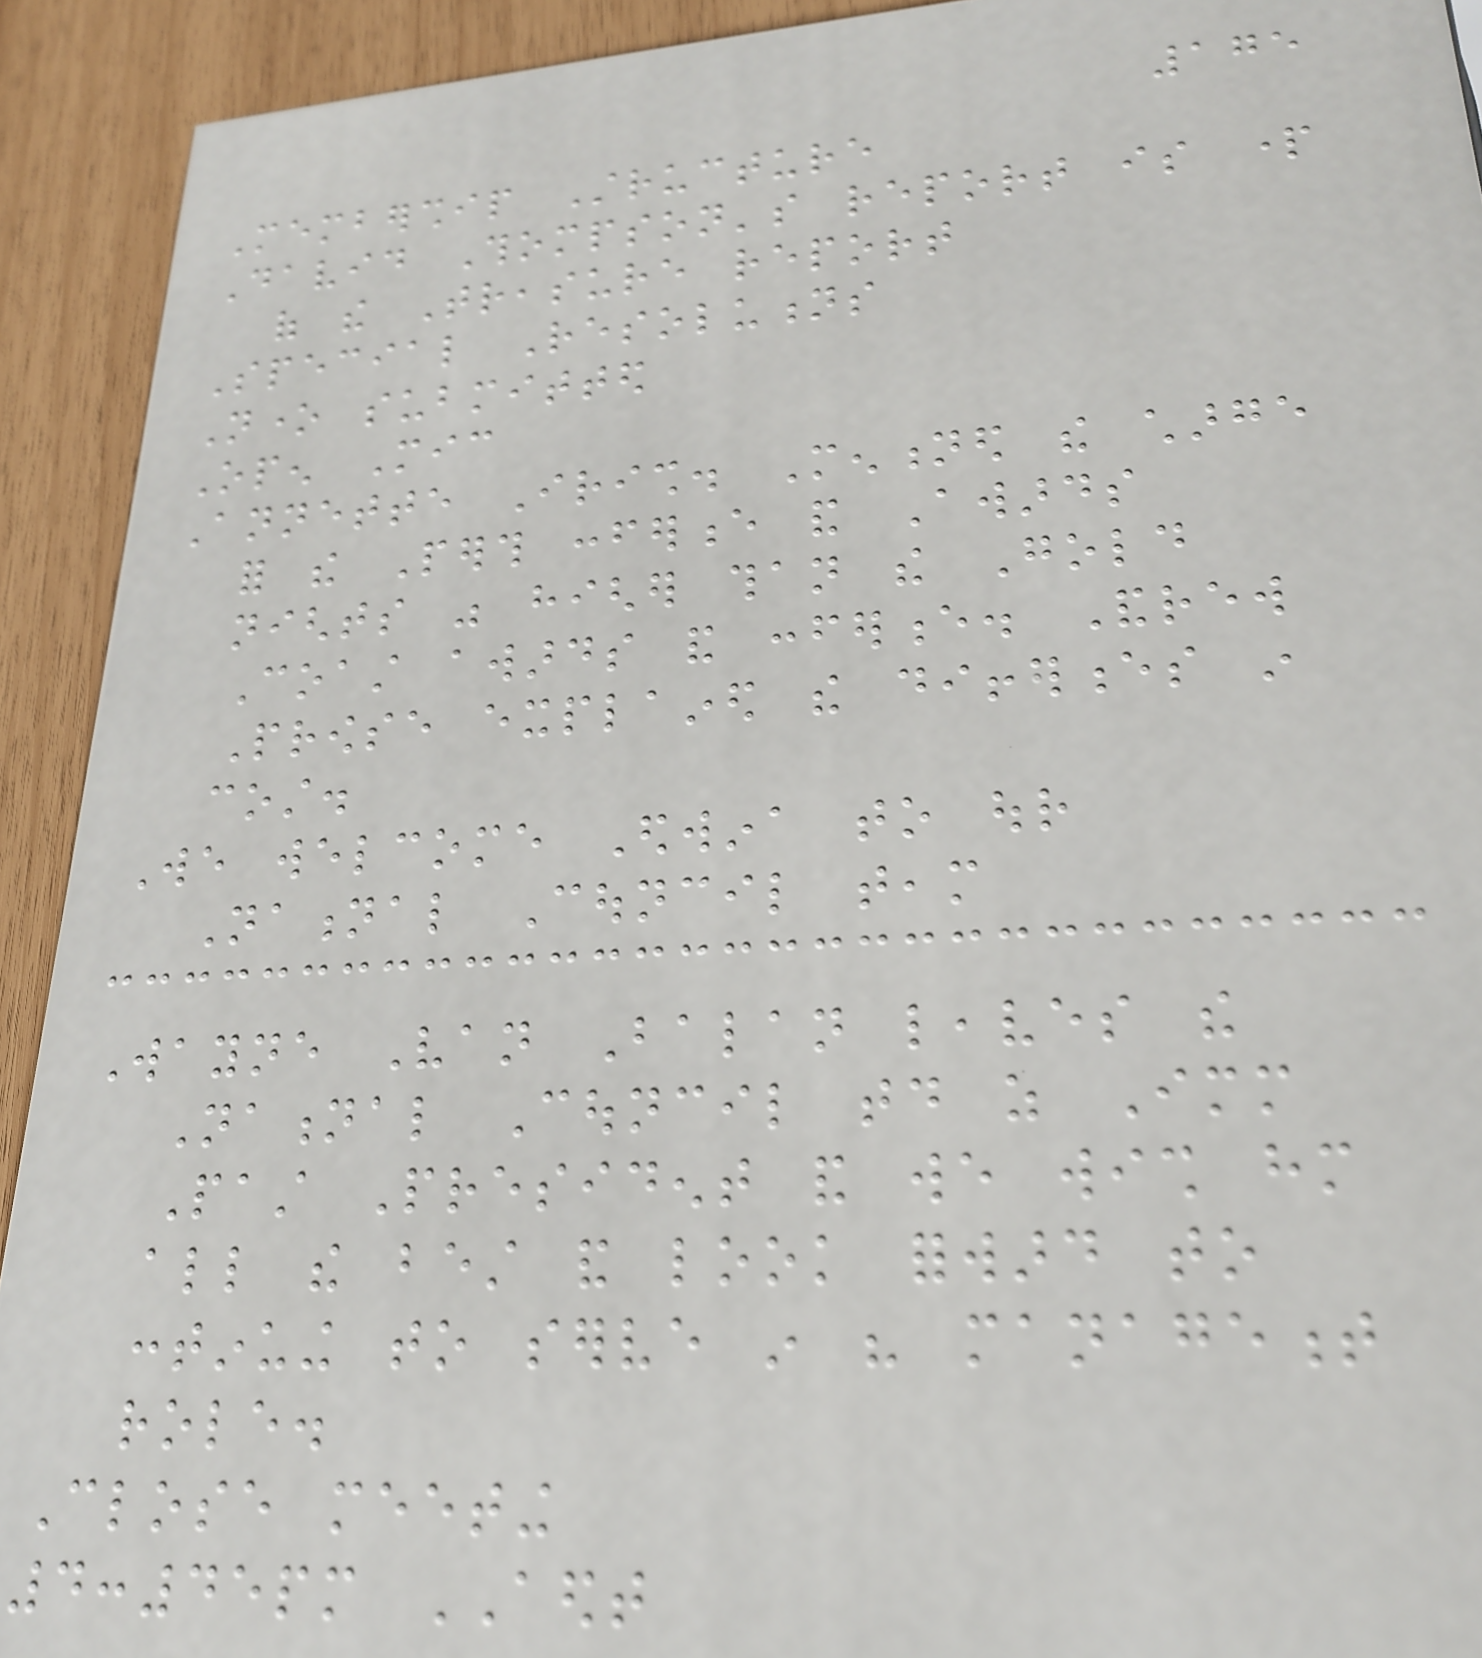175
Membership Structure
David Thompson's report is part
of the Treasure report
Special Resolutions
None submitted
Open Mic
Annette Irish. Mentioned the charge
for the Perth conference and Awards
nights was higher than the Gold
Coast awards and conference. Andrew
Prowse explained the differences in
cost.
We welcome Edwina to our
National Council team
Wayne Van Balan leaves the
National Council today as Immediate
Past President and we wish him
all the best and look forward to
continuing to serve in his management
role.
Close meeting
4:45pm AEDT
